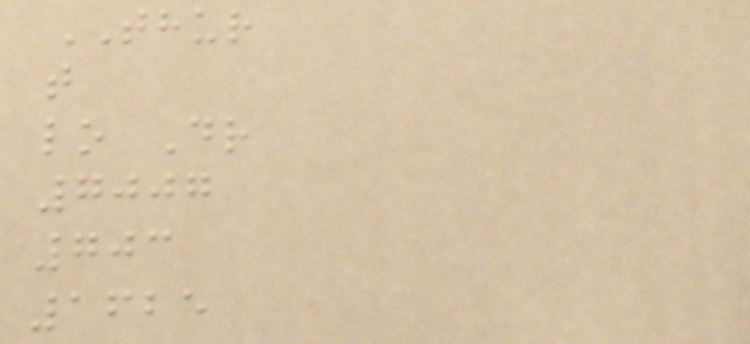THUR
t
lo Dr
7007
703
1625
